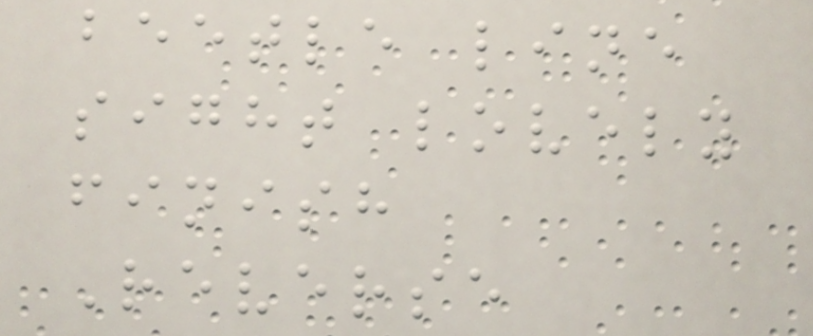beetle line
sight lovely
finish
Reverse
